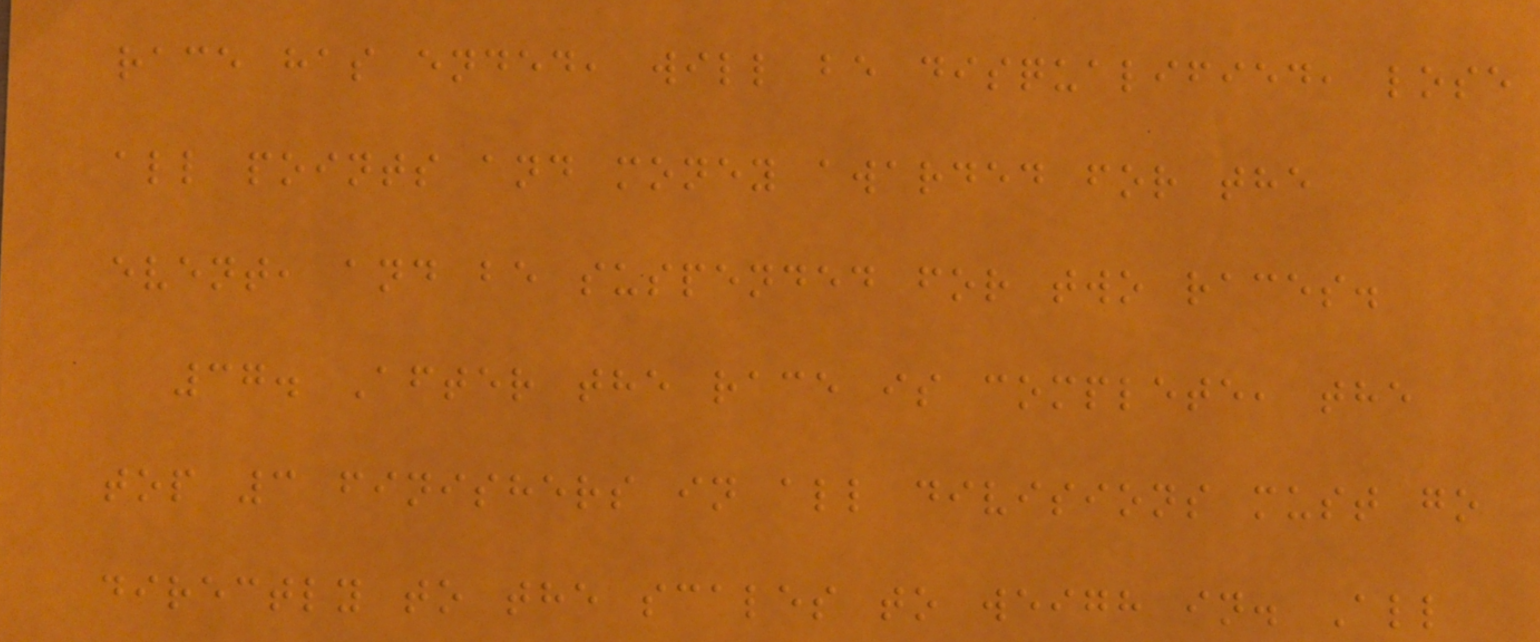race has ended, will be disqualified, lose
all points and money awarded for the
event, and be suspended for two races.
37. After the race is complete, the
top 3 finishers in all divisions must go
directly to the scales to weigh in. All
